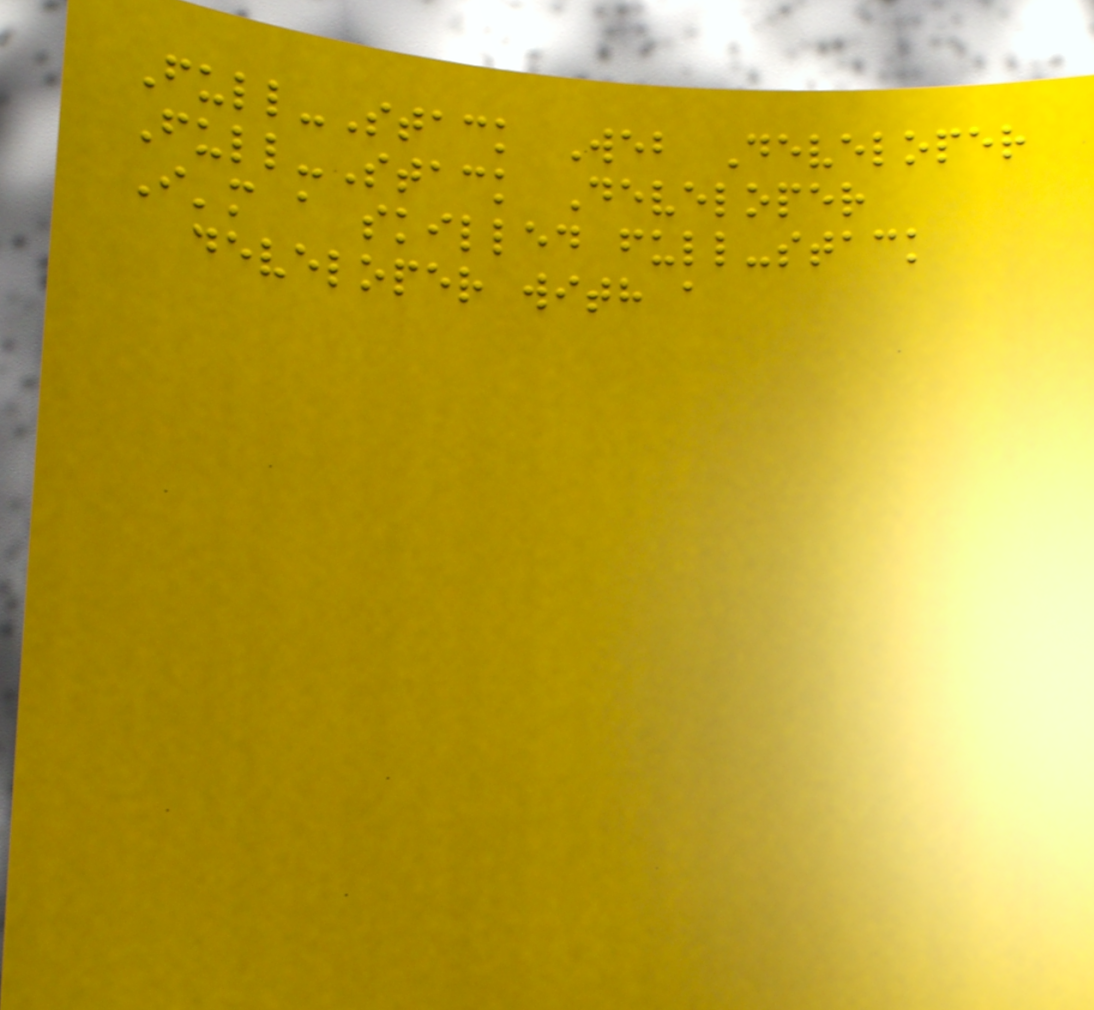Full-Stack Web Developer
Full-Stack Developer
I'm a skilled full-stack
developer with a
